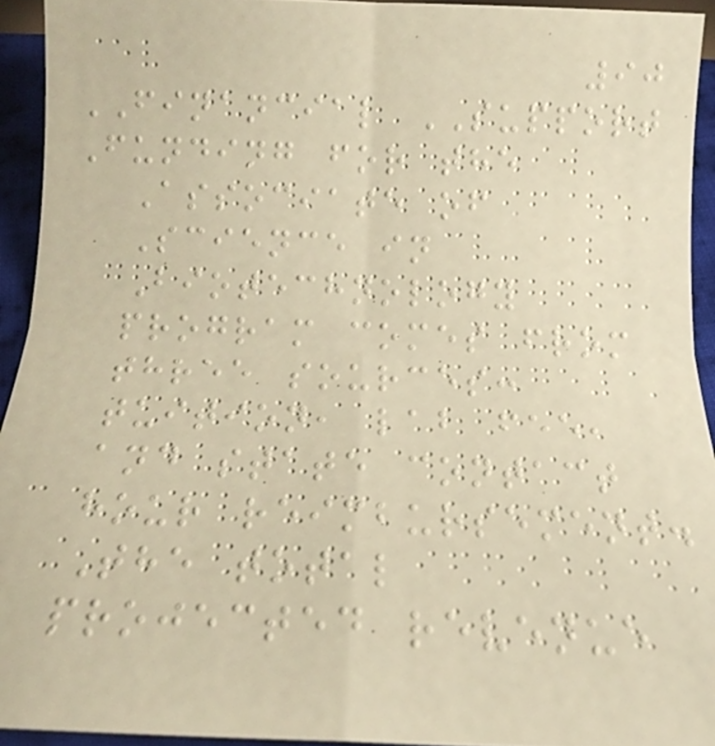90
FINANCIAL SUPPORT
Funding for the
Associate of
Science in
Biotechnology
program comes from
three sources:
tuition, lab fee,
and state contact
hour reimbursement.
The total
projected revenue
